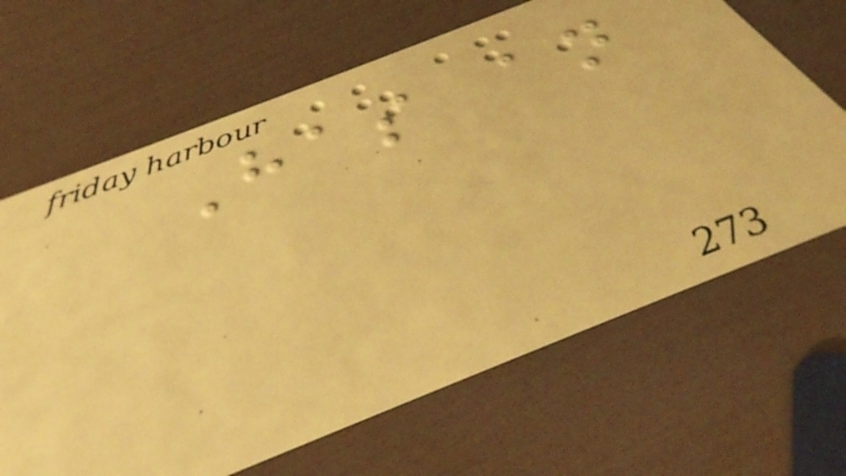Has an
